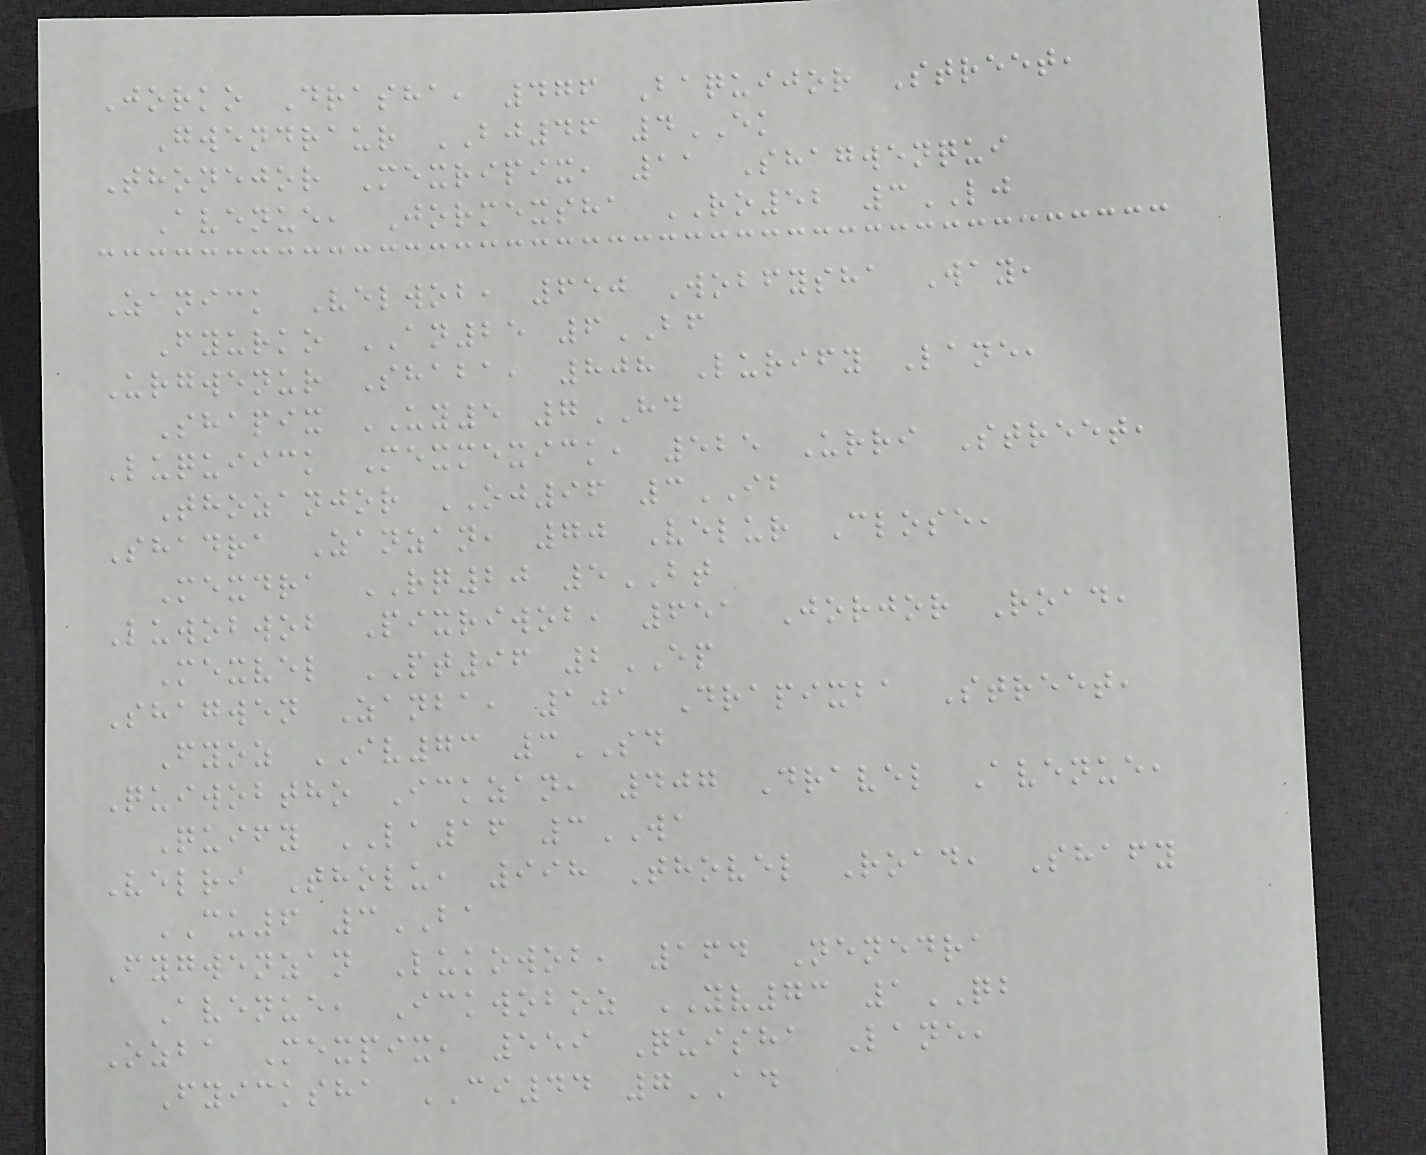Jorko Drasha, 476 Baquijor Street,
Gwendraur BJ46 4EK
Thonejor Mexripix, 11 Shagwenqui
Avenue, Jormexsha RO52 3LJ
Zanick Velwob, 650 Wobfysha Way,
Fyurko AN25 6BF
Urgwenur Shaba, 808 Lurify Lane,
Shapix UY5 7HD
Luquiick Mexmexick, 525 Urri Street,
Thozanjor OJ96 3IB
Shadra Zanzan, 70 Velur Close,
Mexdra RQ20 5BT
Luwobwob Pixriwob, 651 Jorjor Road,
Mexvel PT96 2EP
Shagwen Zanba, 101 Drapixba Street,
Fyoz IV73 3SD
Quiwobtho Ickzan, 407 Dravel Avenue,
Quify LA16 3WA
Velri Tholu, 998 Thovel Road, Shafy
CU6 3BA
Fygwenzan Lukowob, 164 Nenedra
Avenue, Ickwoboz YV73 1QB
Ozba Mexpix, 559 Quisha Lane,
Fyicksha CI44 7AD
